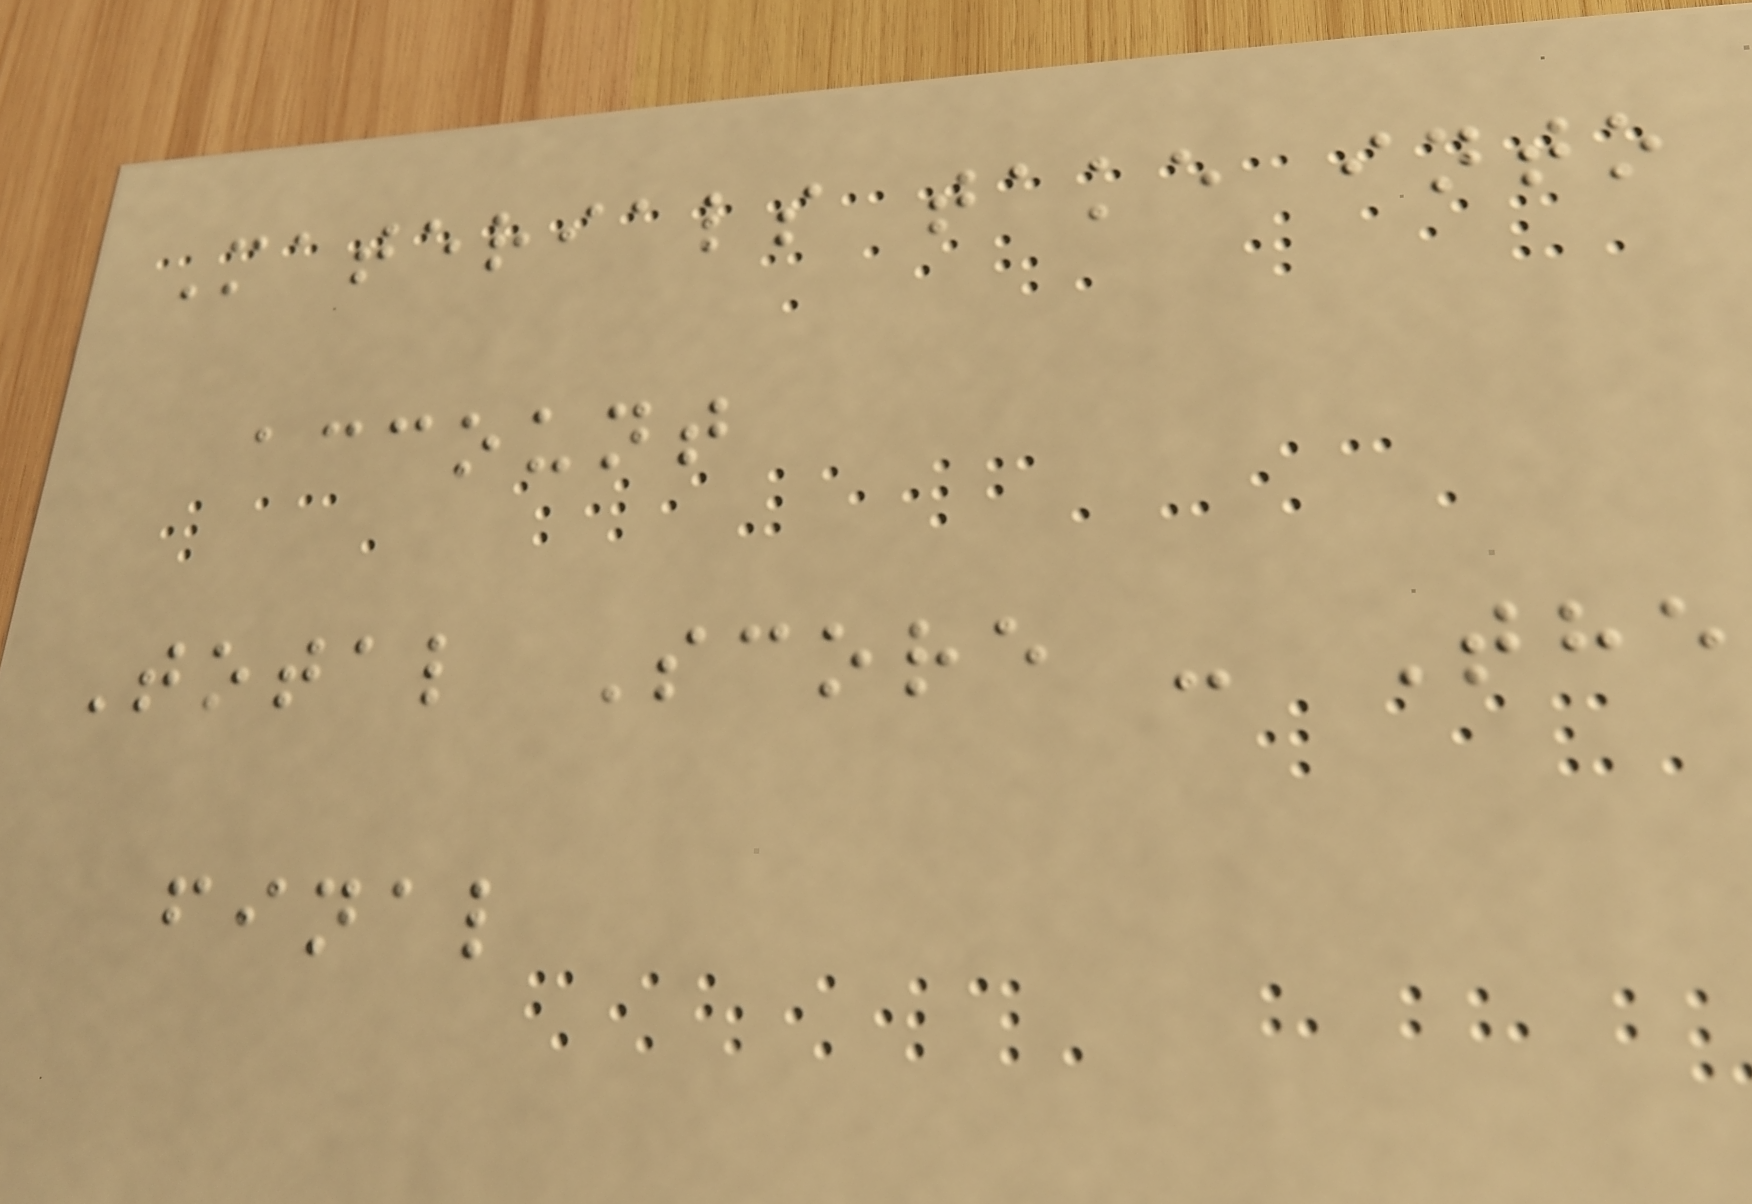Materials take into
account
Total Score - The
final
